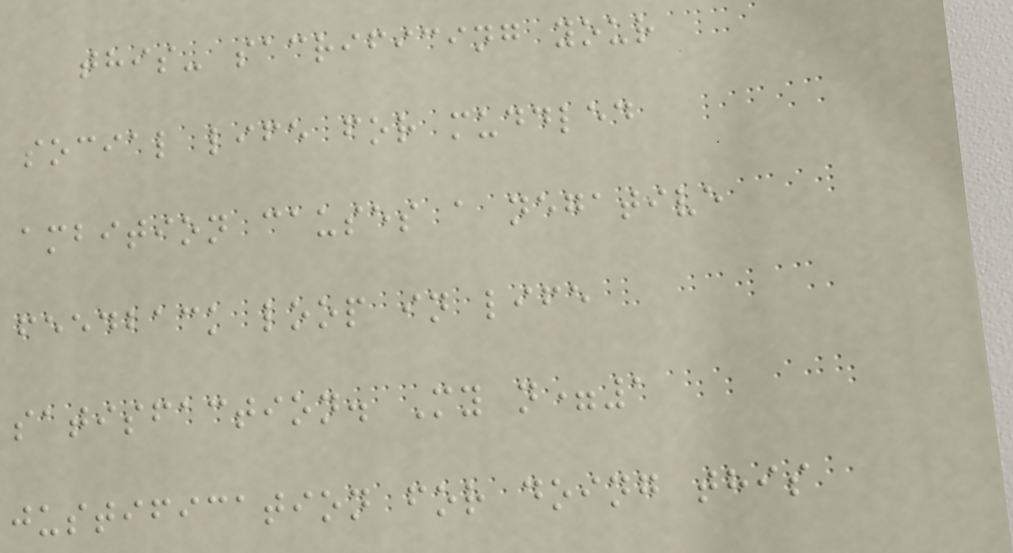this- sacrificing your
social life for muddled
ambition causes a negative
feedback loop in life
satisfaction. My n=1
justification for doing this
